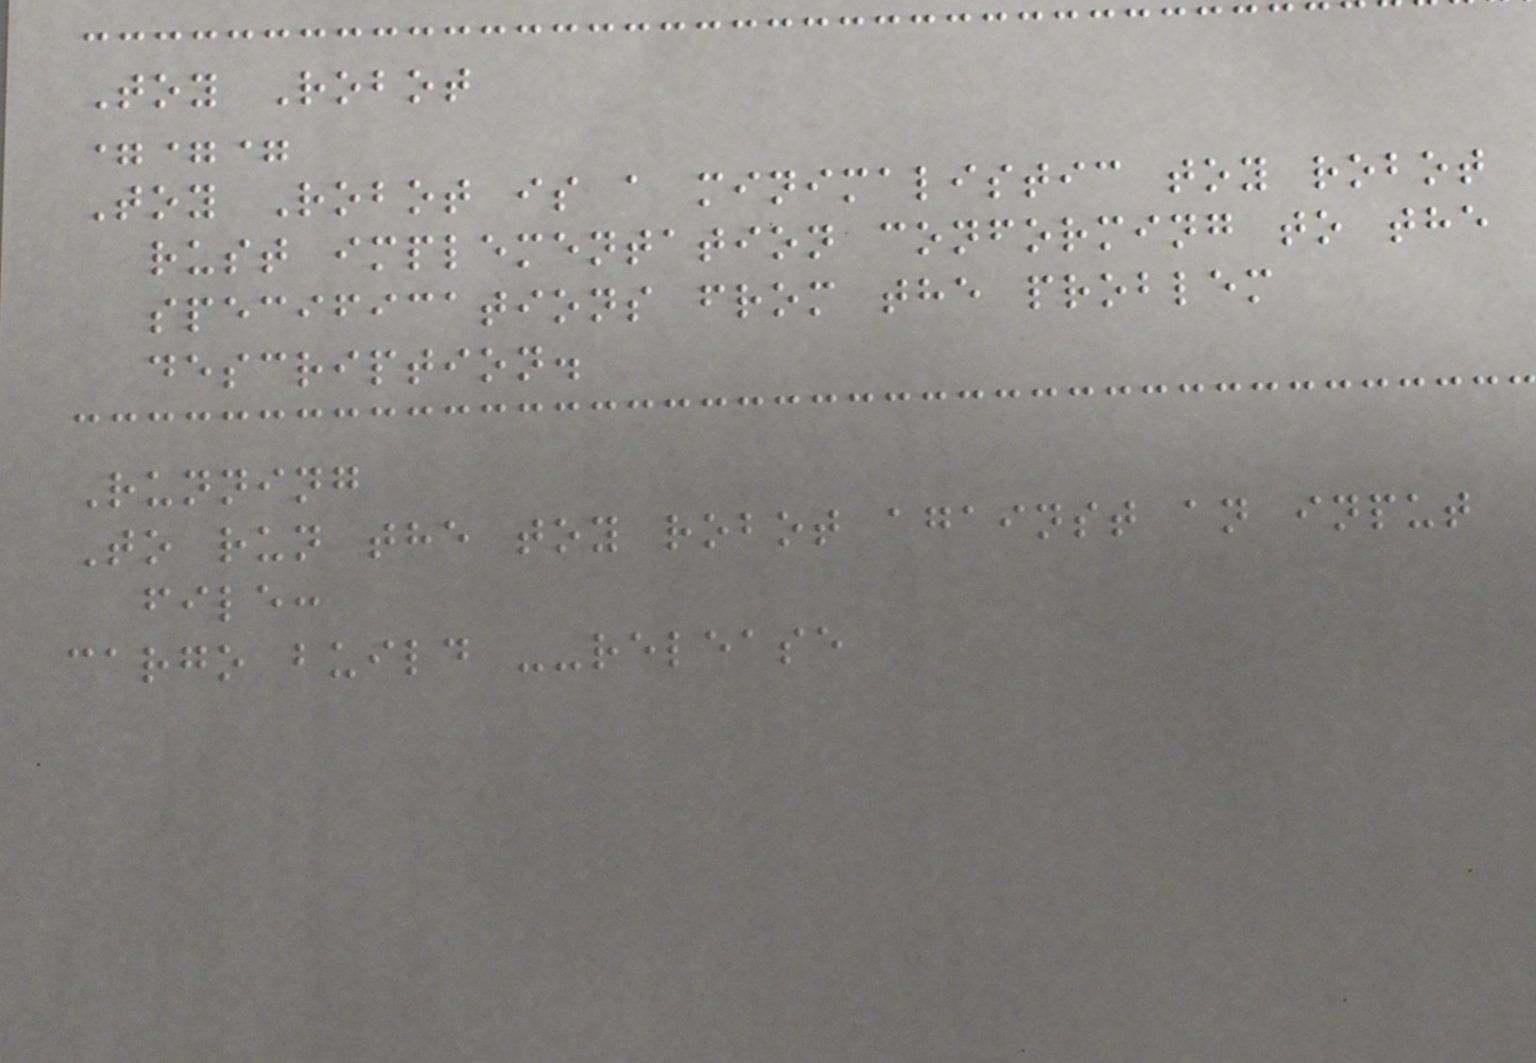Toy Robot
===
Toy Robot is a minimalistic toy robot
rust implementation conforming to the
specifications from the problem
description.
Running
To run the toy robot against an input
file:
cargo build --release
